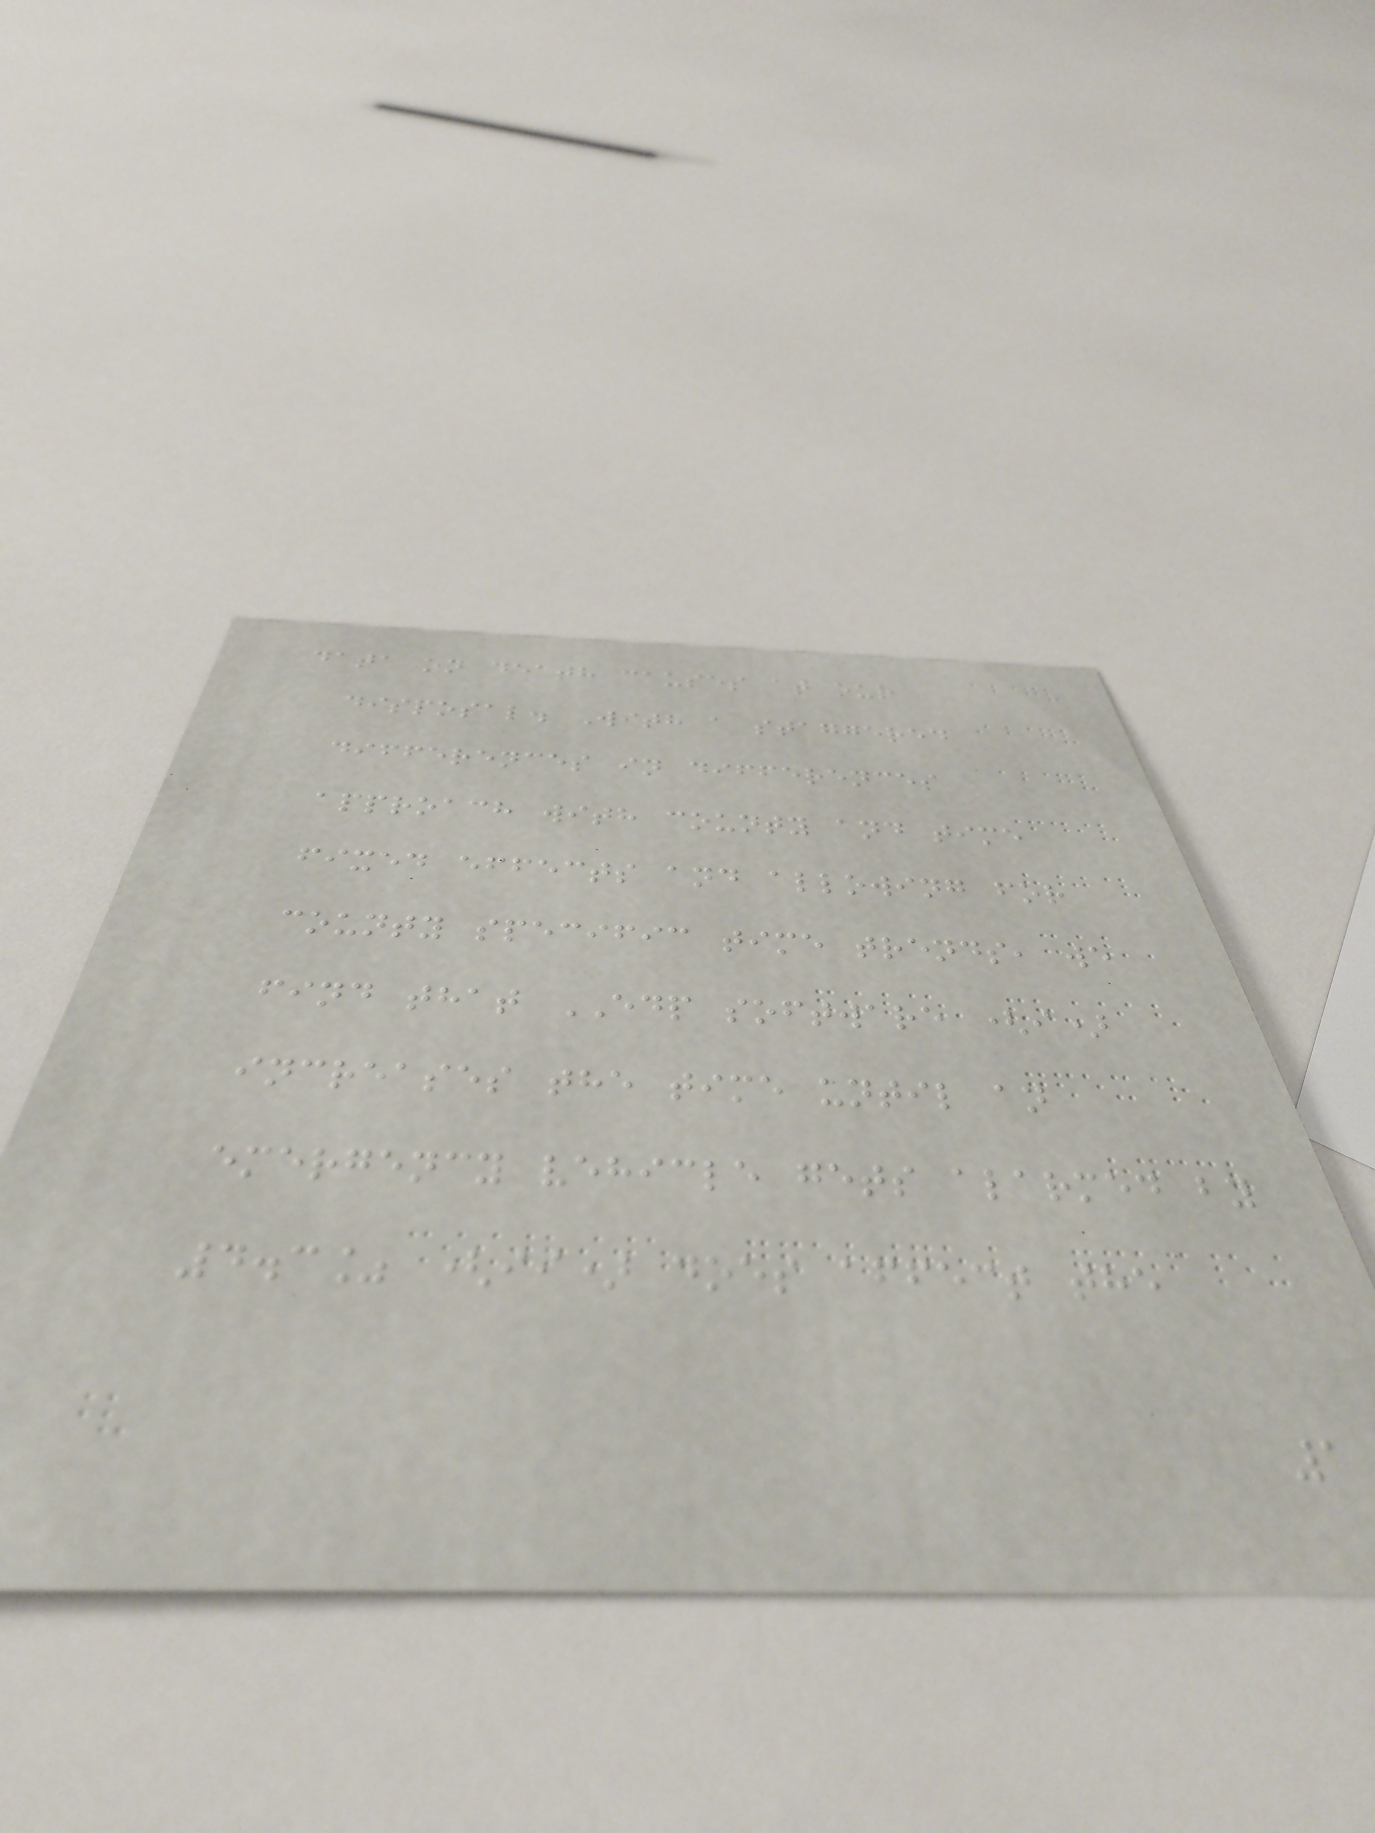data on death causes at our
disposal. With a staggered
differences in differences
approach with county and time
fixed effects and allowing for
county specific time trends, we
find that EDP software (i)
increases the time until an
emergency vehicle gets alarmed by
4.3% (ii) does affect the
1
